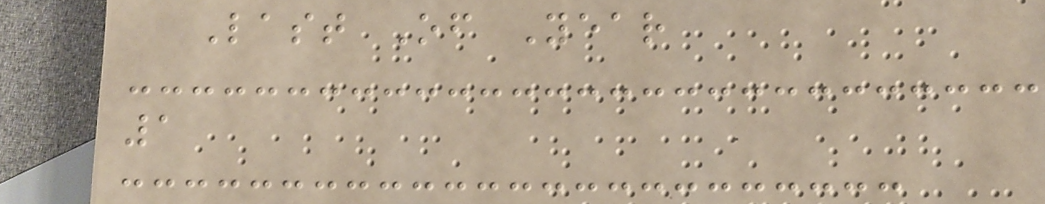Last Of Year
1
